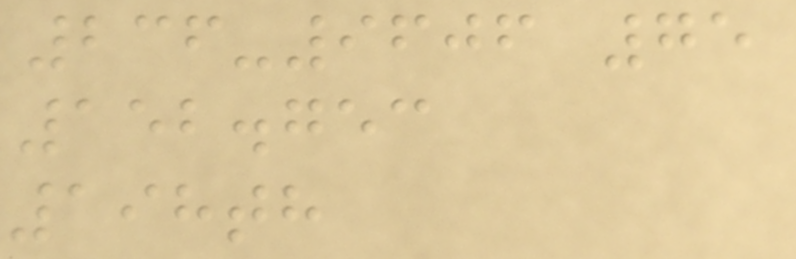236-9606 75
152.753
198th
